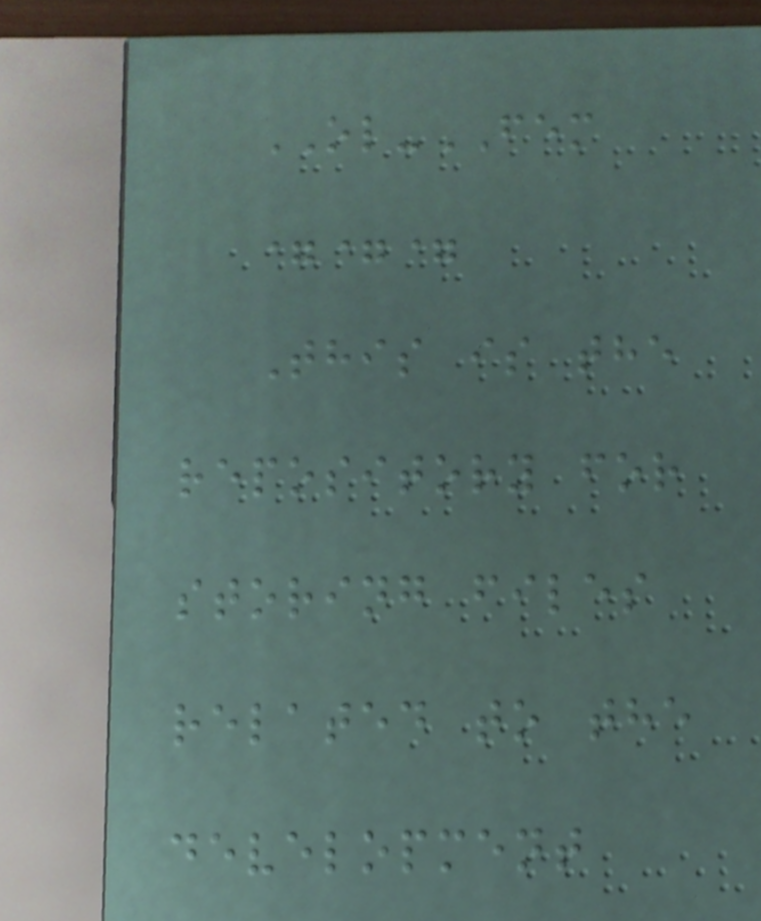OL-FEM
===
This is the
repository for
storing files
related to the
development
